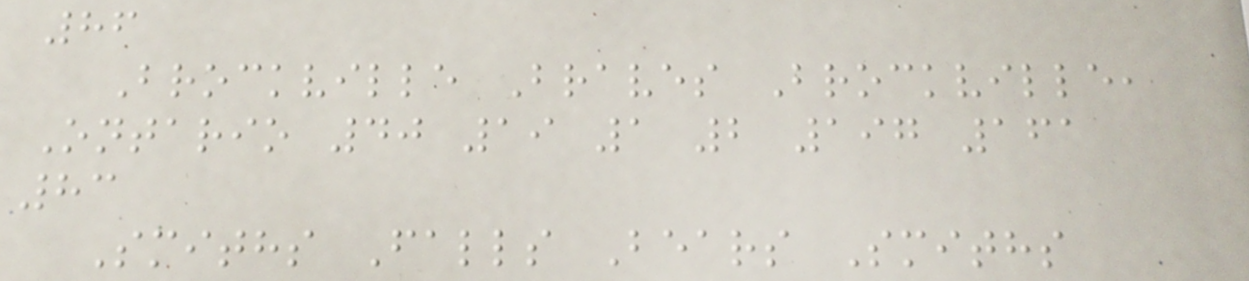86
Brockville Braves Brockville,
Ontario 40 19 1 2 197 161
83
Smiths Falls Bears Smiths
